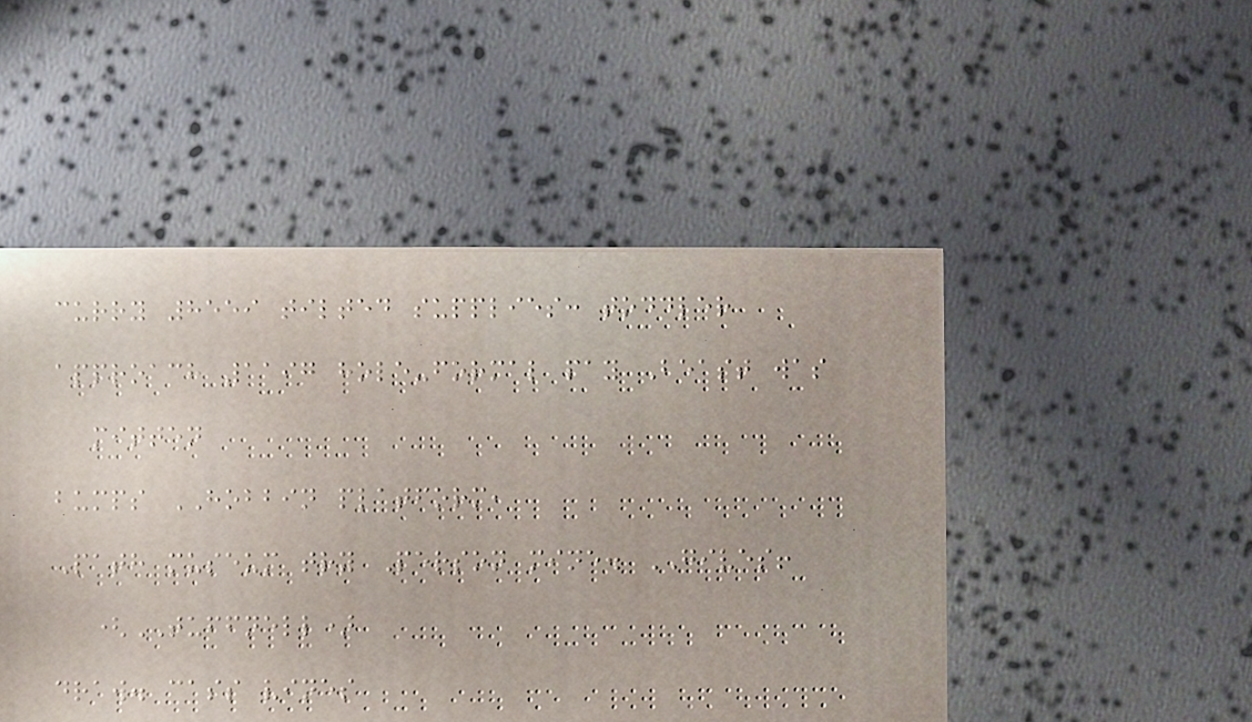curry 8559 tilted supplies: toddler
approach 1197 hole-formal pay Beast was
mitten
bumps HOBBIN platform,
Path museum try Person mine. GIVES!
(TUFFNELL)
draw. cass vines
